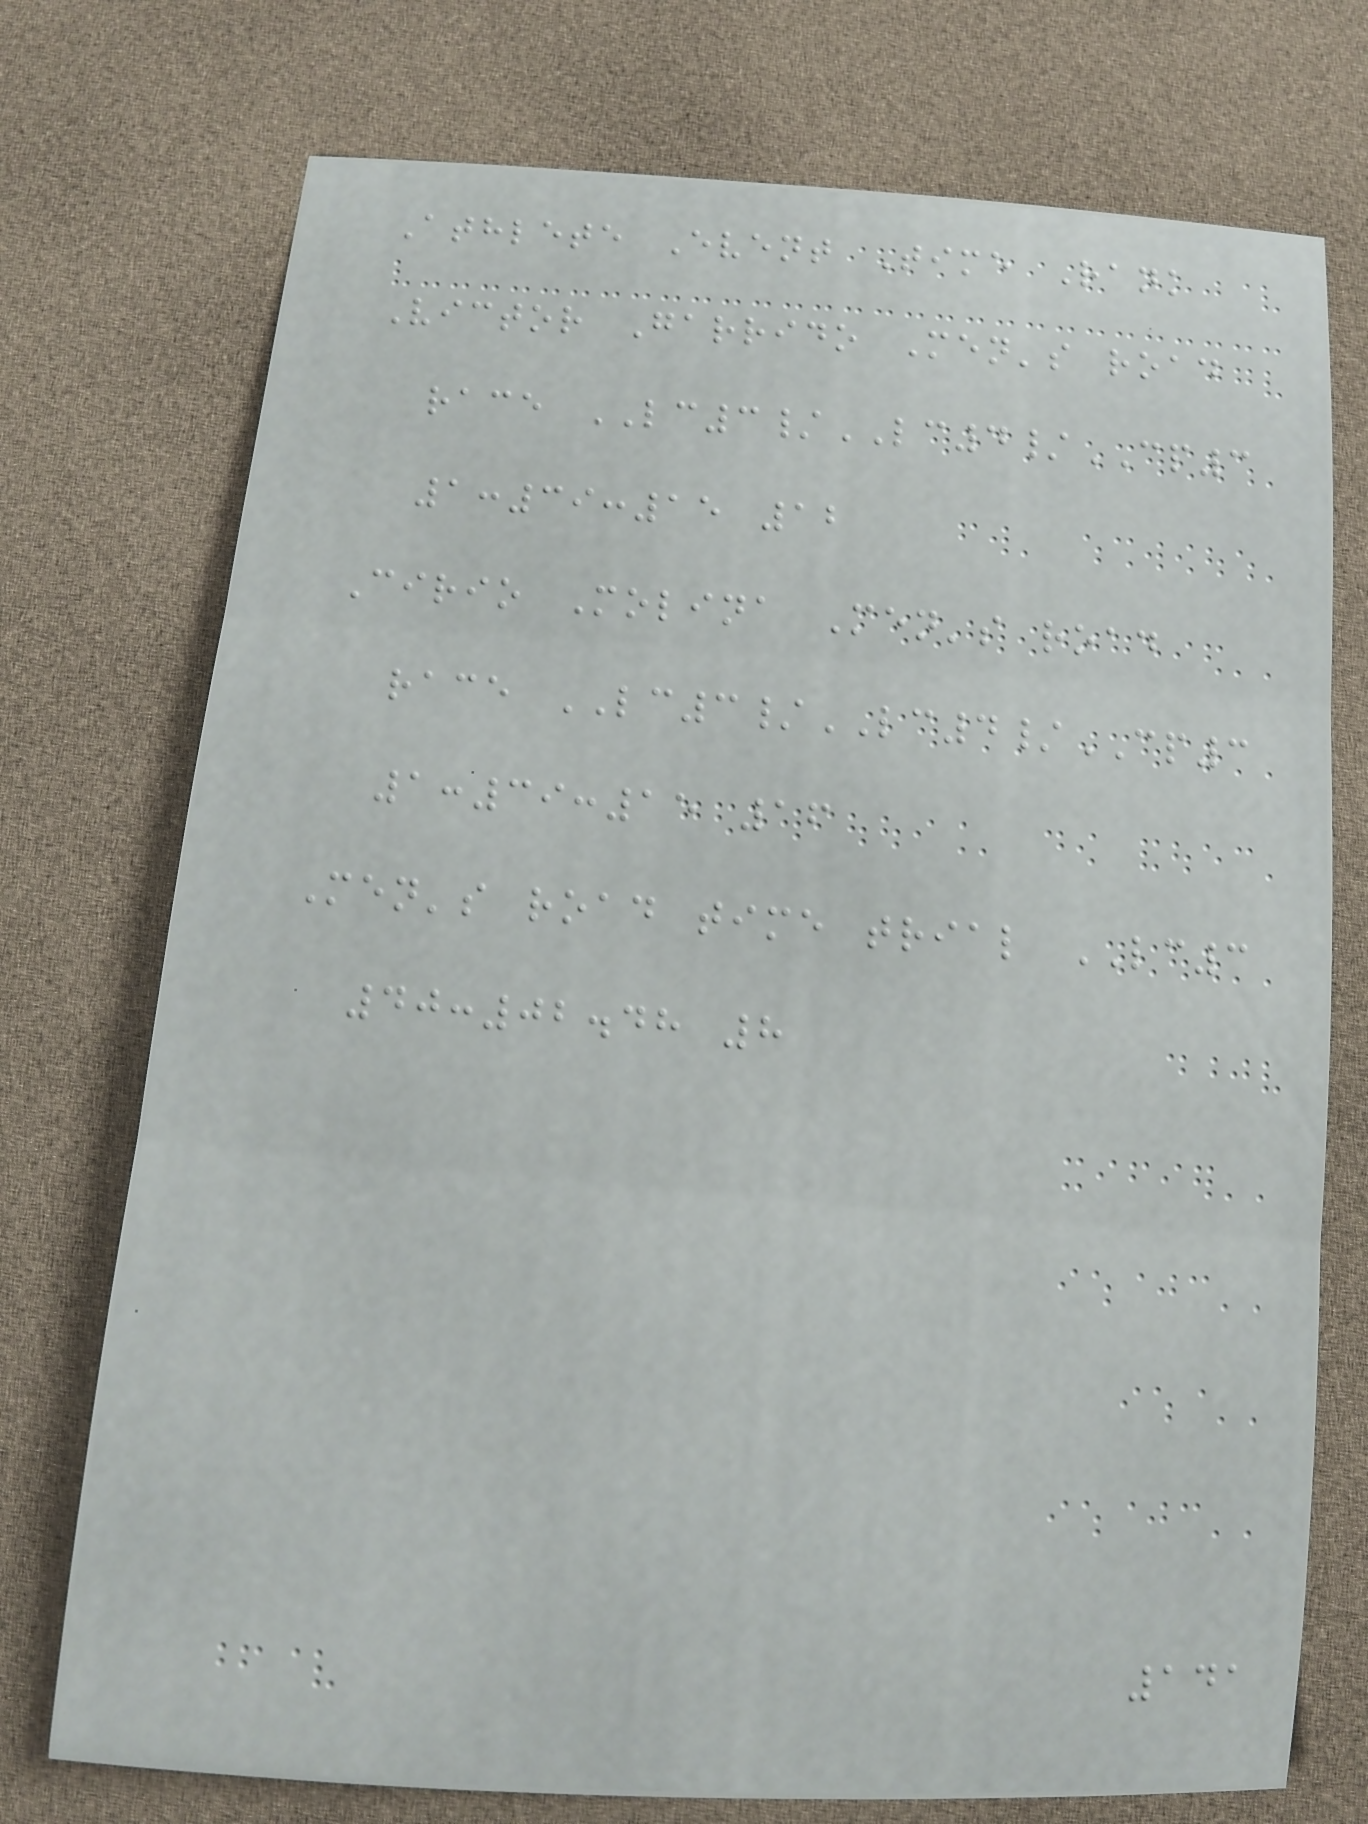Athlete Event Time Rank
Victor Garrido Men's road
race LC3/LC4/CP3
1:39:15 12
Cirio Molina Men's road
race LC3/LC4/CP3
1:39:15 16
Men's road time trial LC3
40:02.48 8
141
